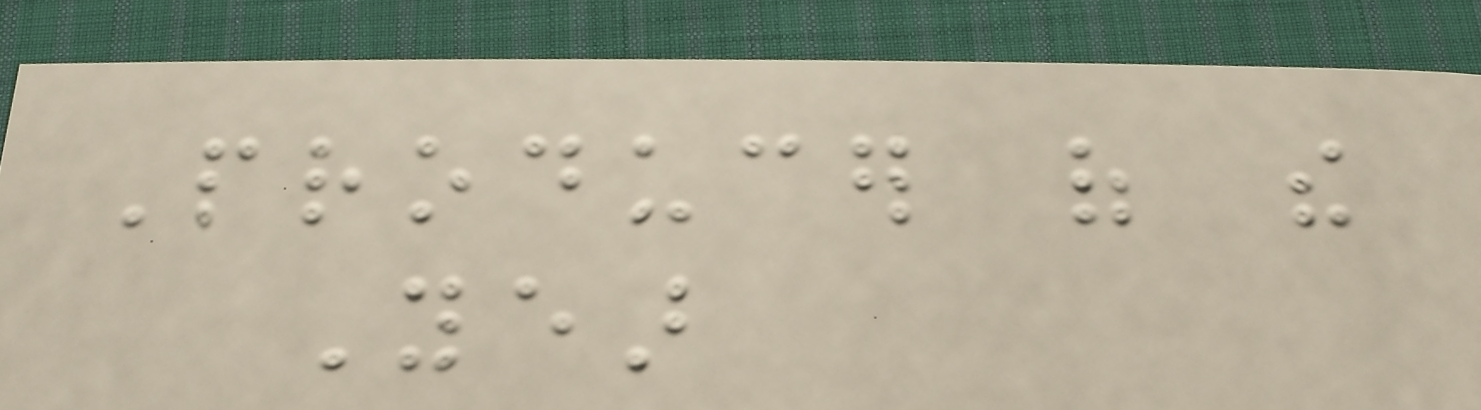Producer of the
Year
